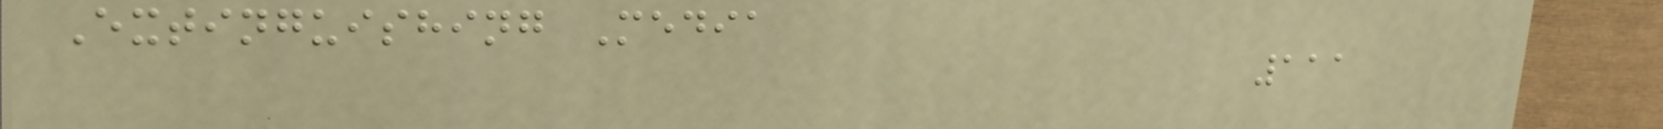Extinguishing Media
111
